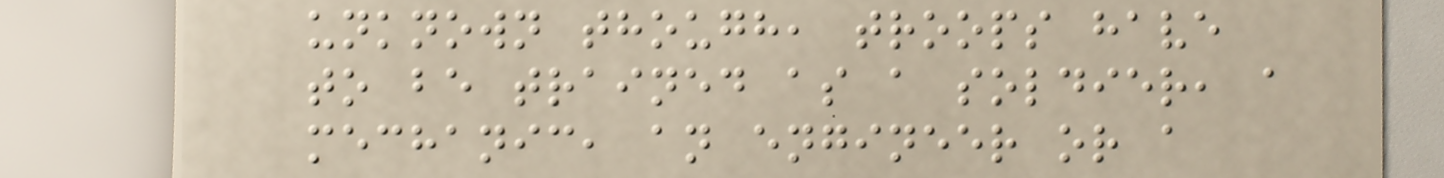unknown though, troops have
to be trained as a soldier, a
mechanic, an engineer or a
